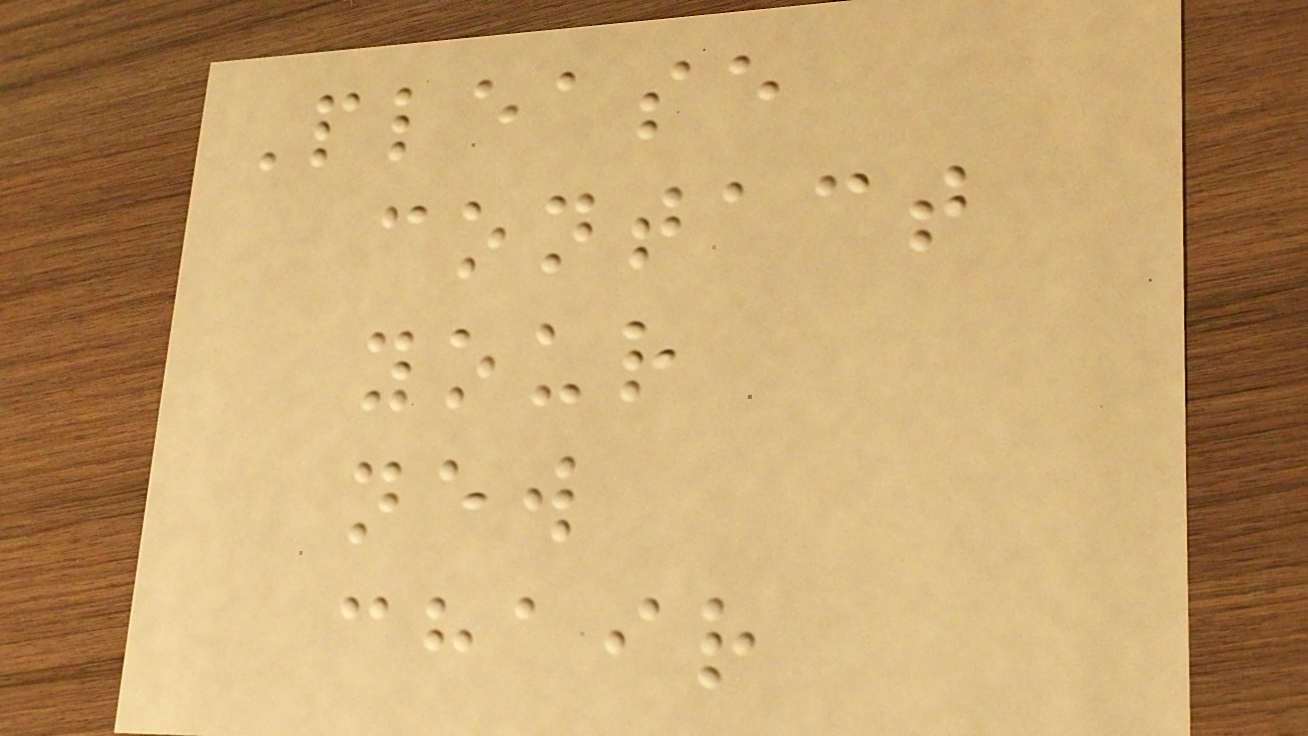Please
contact
your
new
chair
